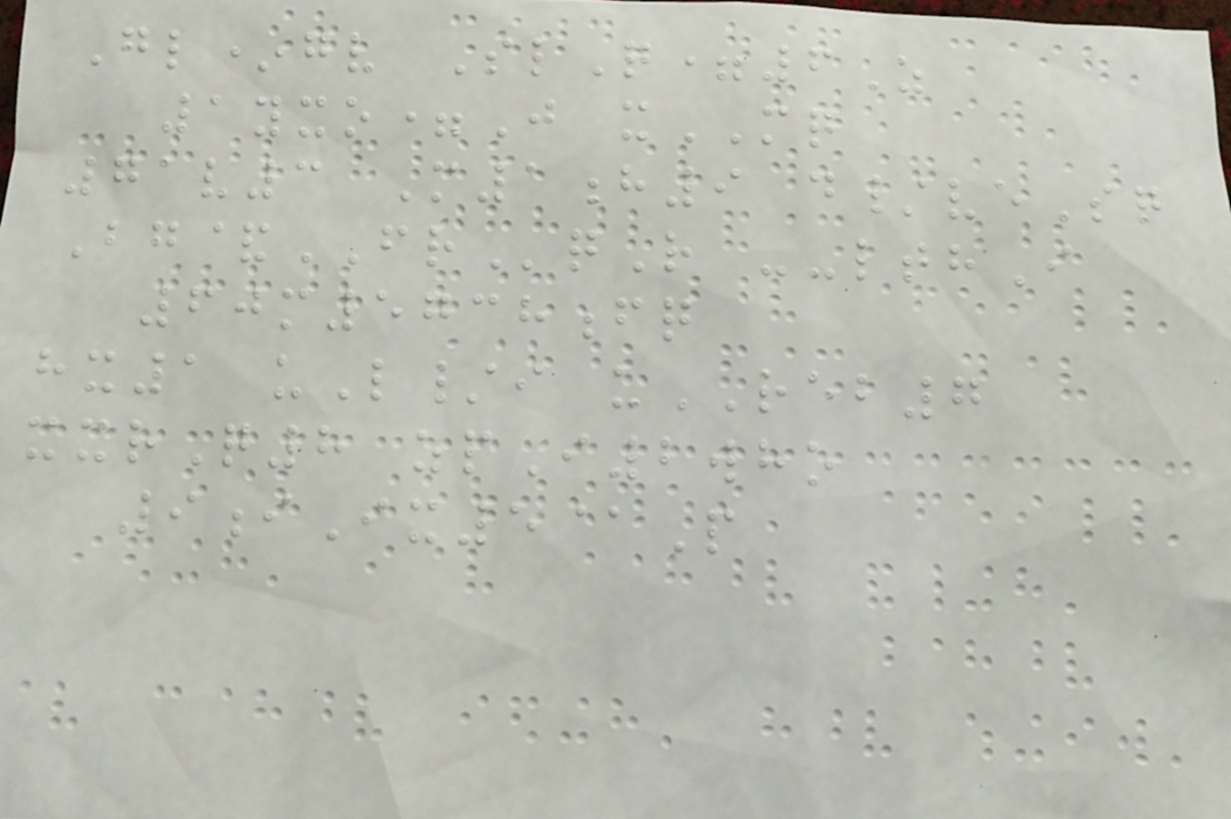Gl*gv SlQ=6Z
1yxo=J xMQ
71v3 M1h9 d/veSq
Bg&FRqR --lthI
60m5738fq
hx1 uL/i uREB7
xxrQ8 zpI2who
9iIx5@P
